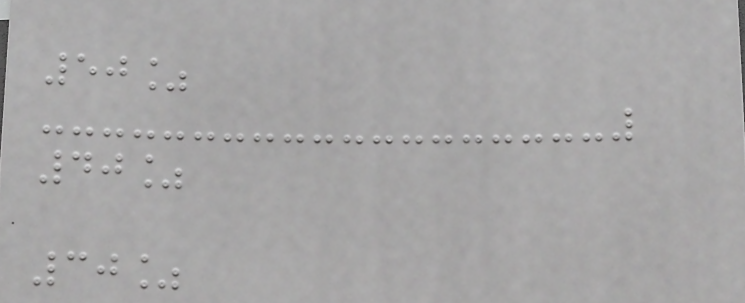50%
40%
30%
